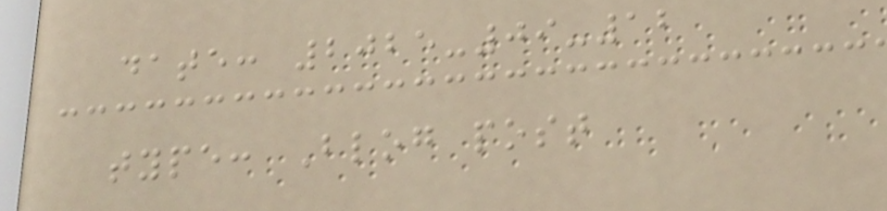date: 2025-09-12
type: Blog post
